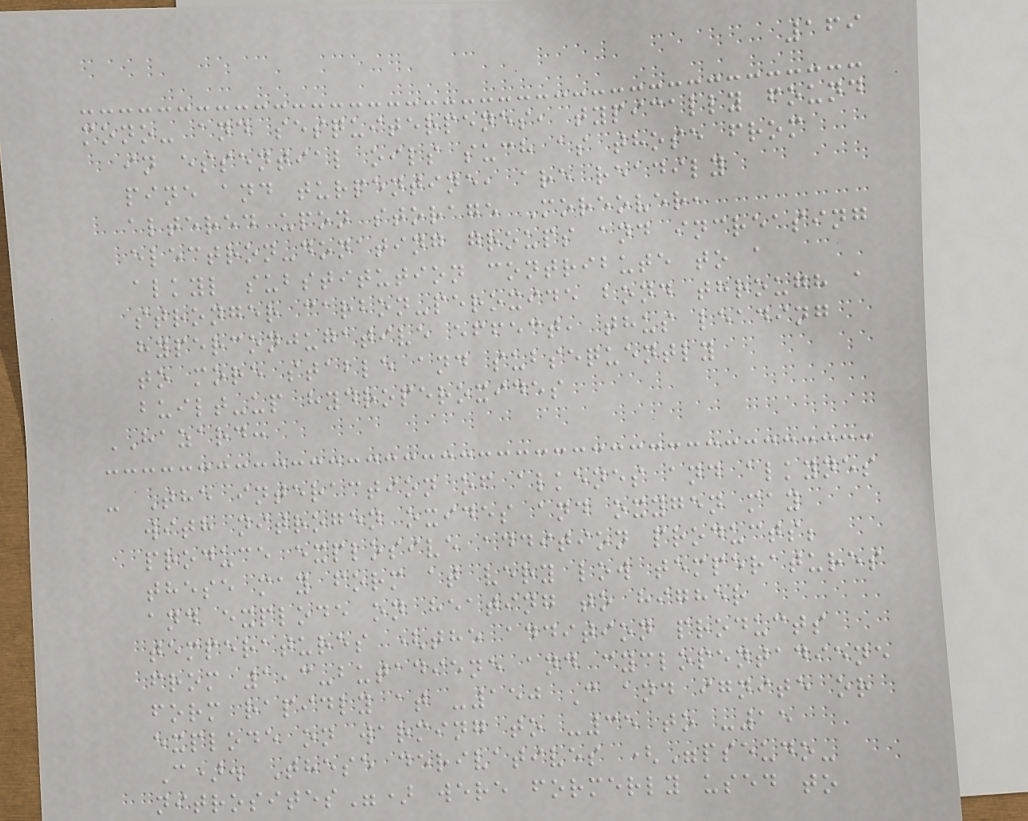169
mono- and sesquiterpenes, typically found
in essential oils such as those from
pine and turpentine, are readily
altered upon storage Moreover,
electron-donating groups and increasing
alkyl substitution contribute to a
stronger carbon-peroxide bond through a
hyperconjugative effect, thus leading
to more stable and subsequently
built-up hydroperoxides
HAZARD:
- The interaction of alkenes and alkynes
with nitrogen oxides and oxygen may
produce explosive addition products;
these may form at very low temperatures
and explode on heating to higher
temperatures (the addition products
from 1,3-butadiene and cyclopentadiene
form rapidly at -150 C and ignite or
explode on warming to -35 to -15
C). These derivatives ("pseudo-
nitrosites") were formerly used to
